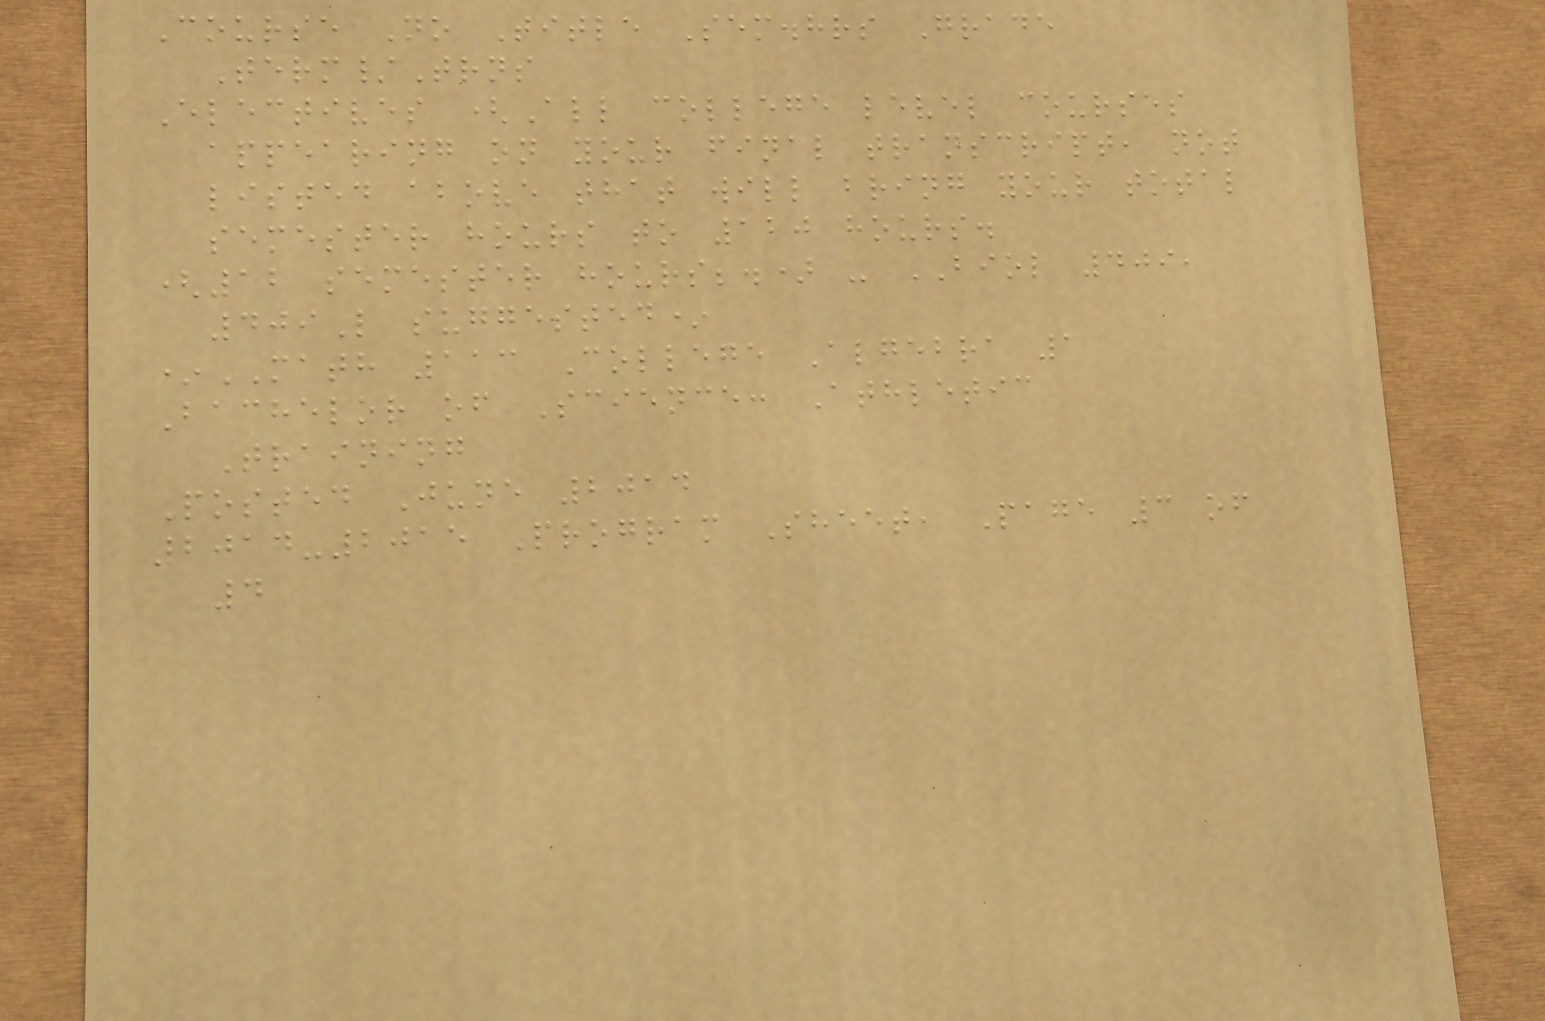Course No Title Sem.hrs Grade
Term/Trns
Electives (All college level courses
appearing on your final transcript, not
listed above that will bring your total
semester hours to 120 hours.
(12 semester hours;.) - BIOL 409,
409L suggested*
*MATH 113 College Algebra 1
Bachelor of Science: Athletic
Training
Posted June 2014
2014-2015 Program Sheet, Page 3 of
4
